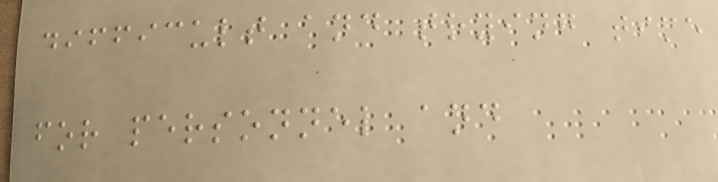difficult and trying time
for personnel and
